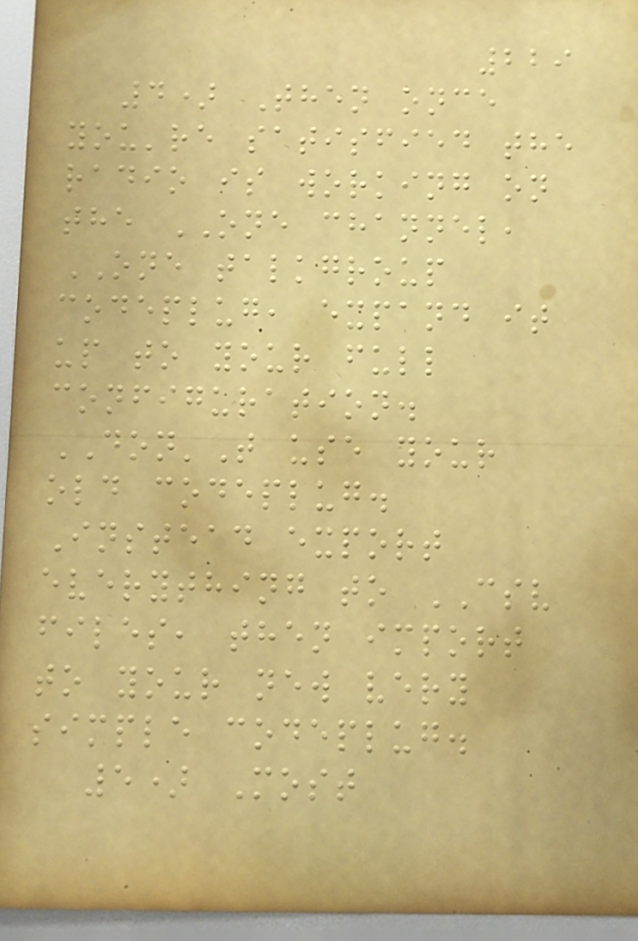229
4) Then once
you're satisfied the
radio is working on
the ONE channel,
ONE talkgroup
codeplug, expand it
up to your full
configuration.
DON'T use your
old codeplug.
Instead export
everything to CSV
files, then import
to your new very
simple codeplug.
5) Most
